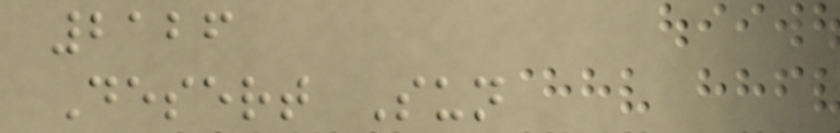2126
Desert Sun
